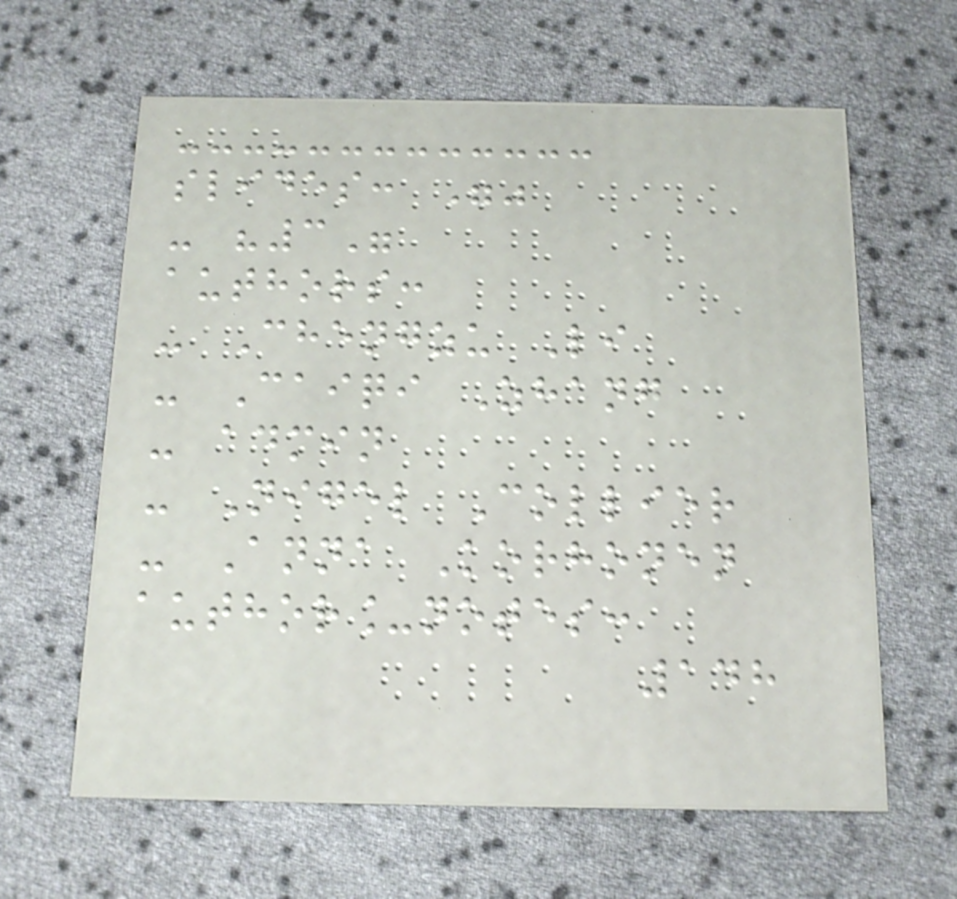slides: ""
- "3"
authors:
- Chengzu Li
- Caiqi Zhang
- admin
- Nigel Collier
- Anna Korhonen
author_notes:
148
